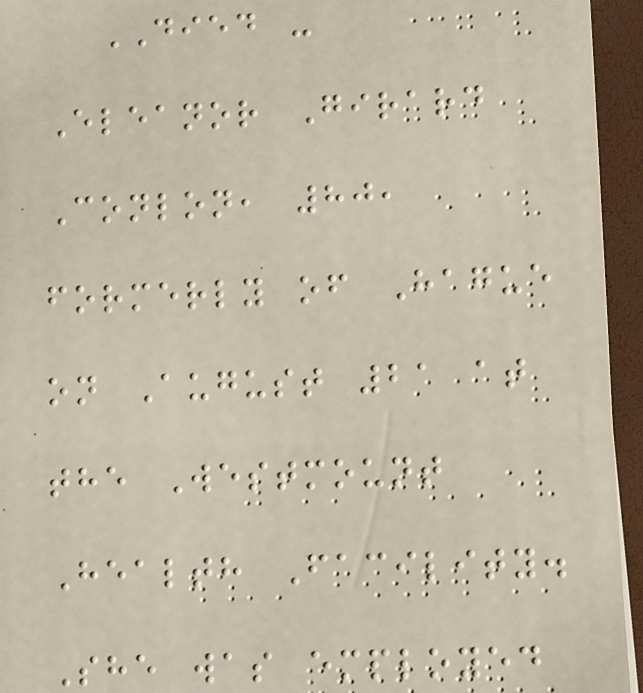DIED -
Eleanor Girard
Conlon, 80,
formerly of Hague
on August 21 at
the Westmount
Health Facility.
She was employed
